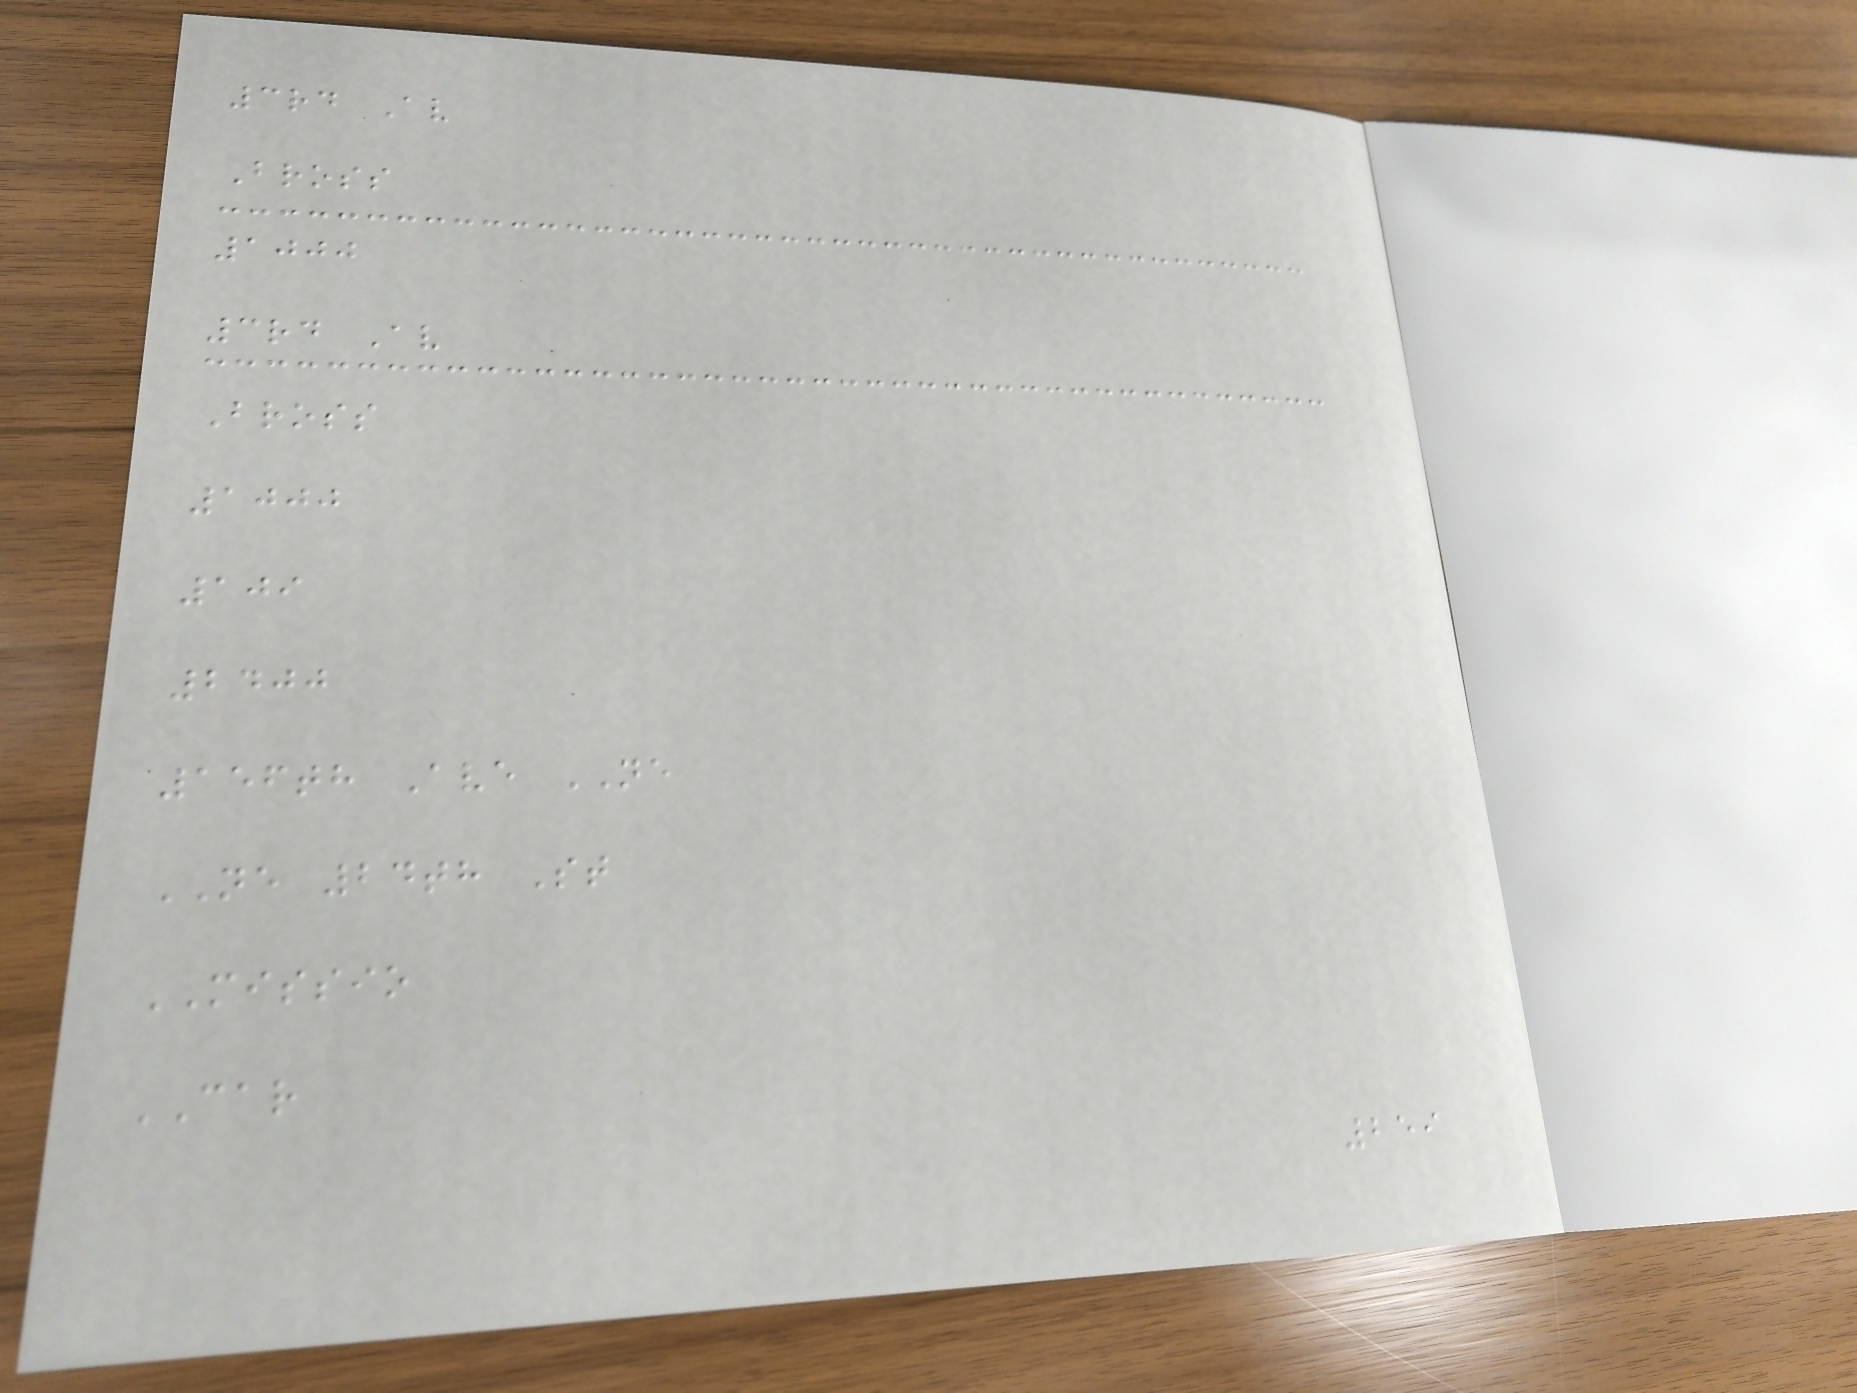3rd Av
Bross
1000
3rd Av
Bross
1000
109
2400
156th Ave NE
NE 24th St
MISSIO
CAR
259
